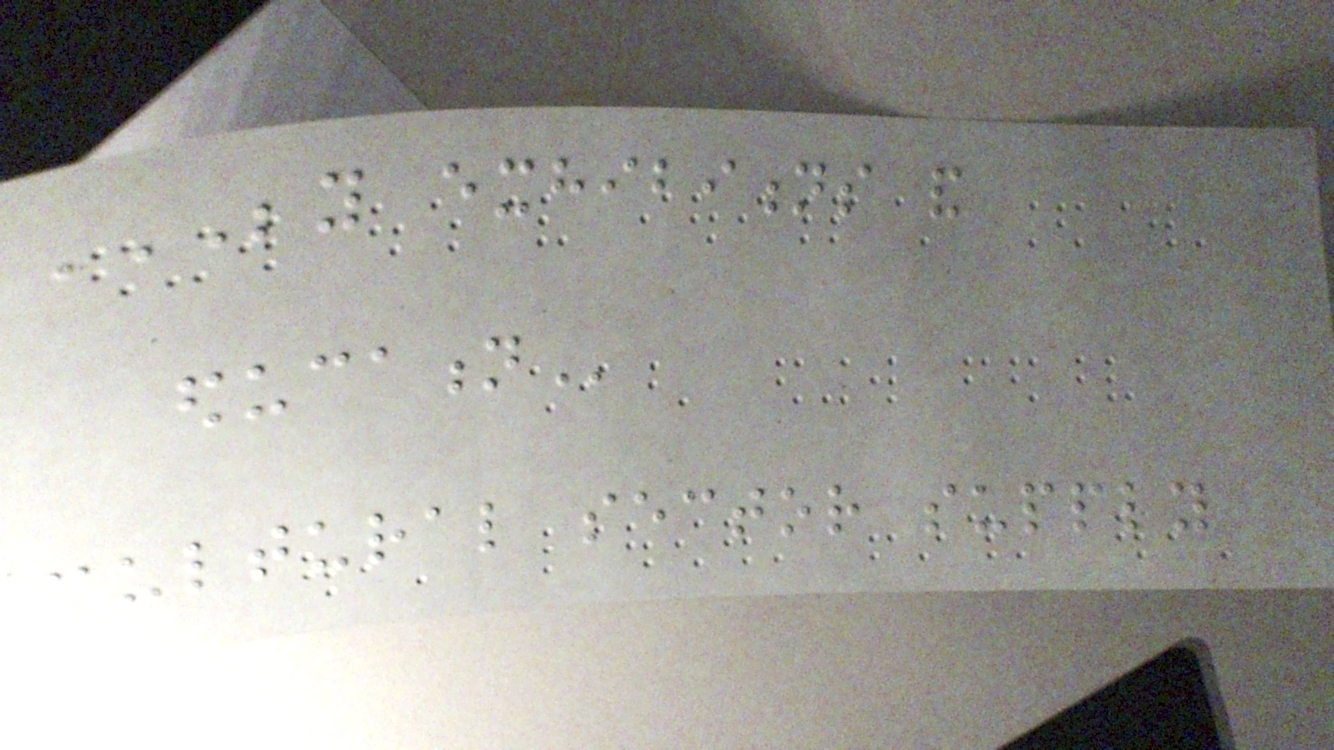BEYOND EXHIBITIONS AND
EDUCATION
cultural sector supply
